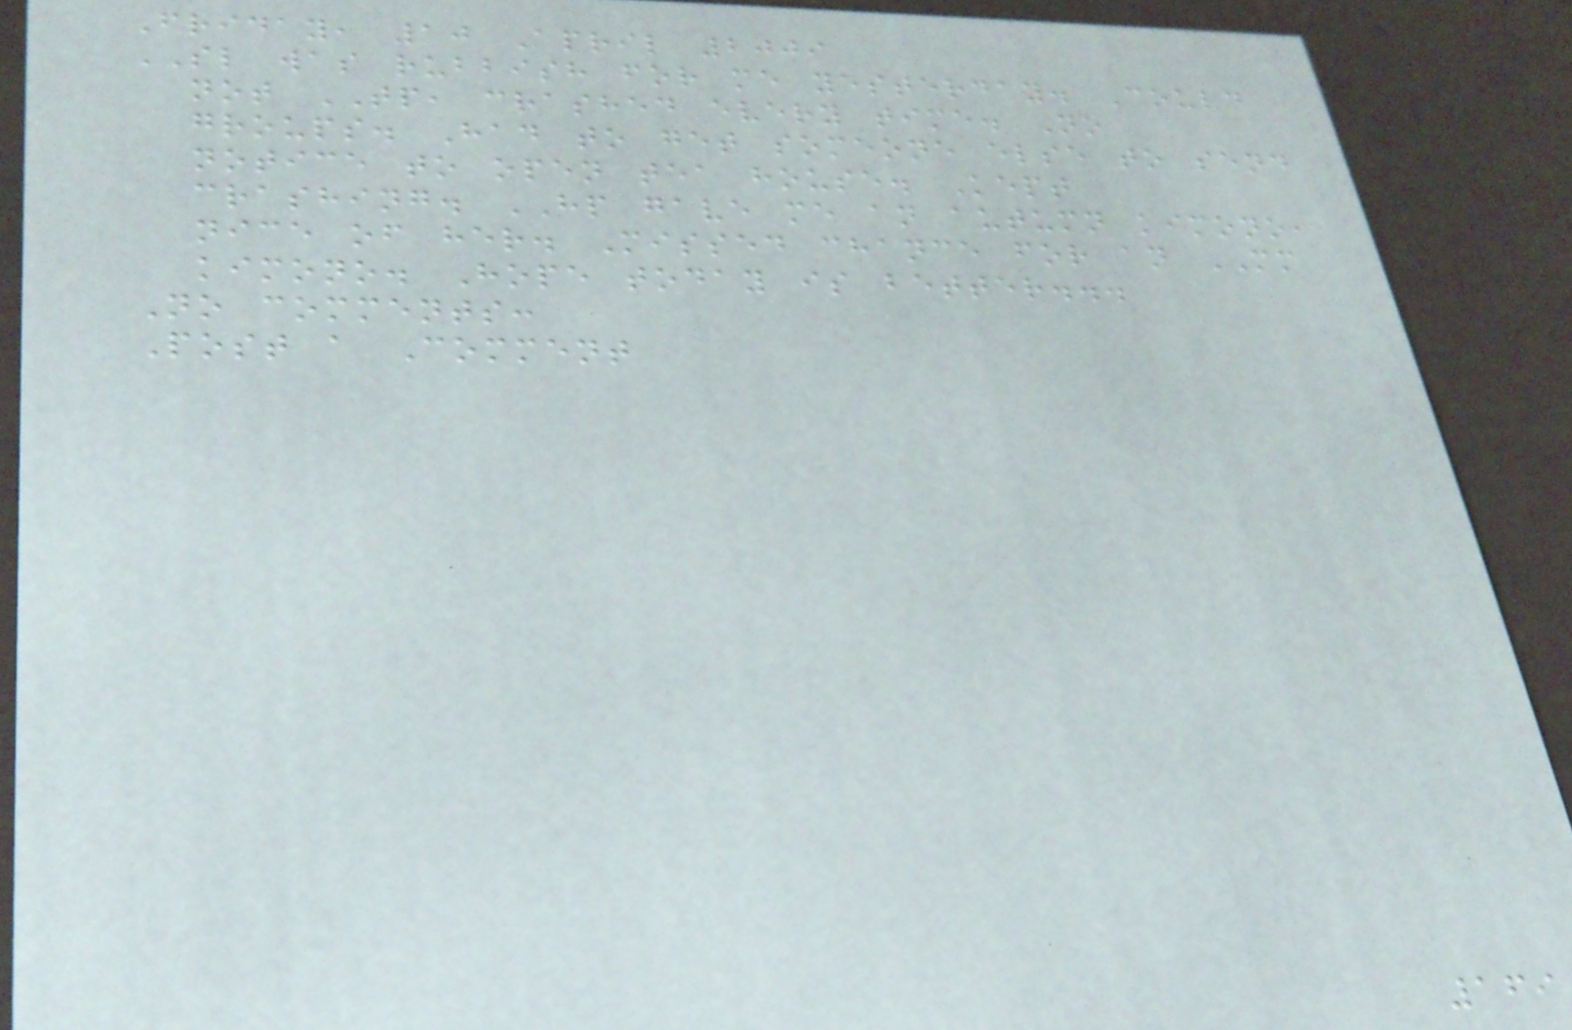Friday, 10 April 2009
SL was rubbish for me yesterday. Could
not TP, crashed every time. No
groups. Had to get someone else to send
notice to open tea house. Kept
crashing. HP gave me an autumn kimono,
nice of her. Missed chance for an MM
kimono. Hope today is better...
No comments:
Post a Comment
169
